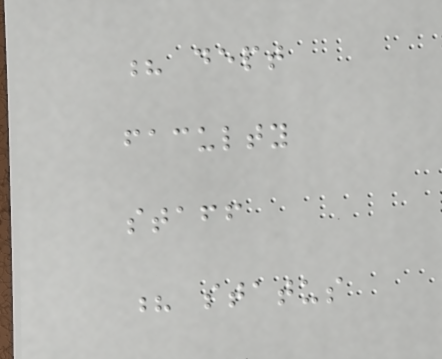? dept
faculty
staff
? status
